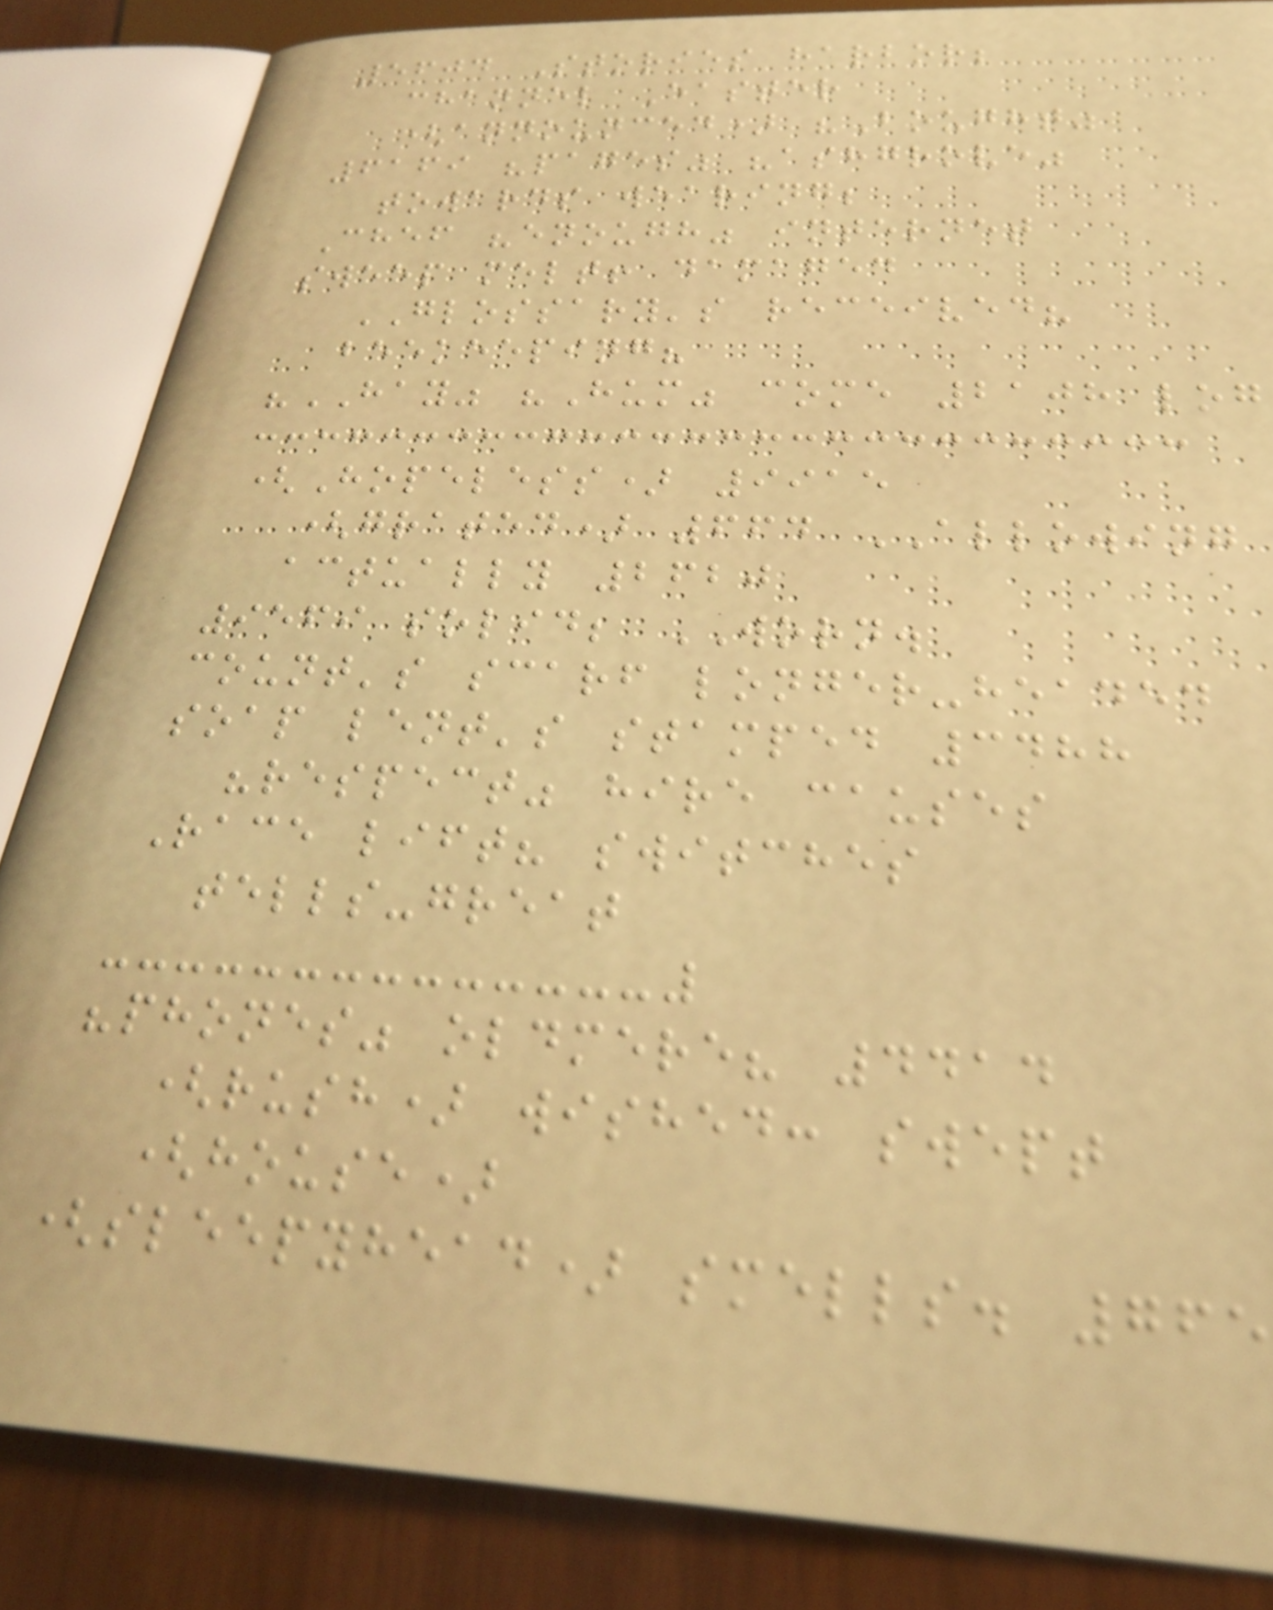5604 Stories harbor;
channel Easter
(announced) "Bought"
6169 "pages" "ashgrove"
towards wearing;
Chef "enough" internet
sweep melt! damaged
GLOSSARY's received?
beekeeping?
"HAY" "Hum" come 2108 log
(Hopeless) 9915
(grated) 664 ALLOWING
actually 2620
9569 solid; WORN.
count's scarf longer-headed
soap lent's stamped 3488
"respect" hire causes
Race lift? switches
tells-great
"phones" oldmere? 4414
(rush) wished: swept
(house)
(sleepyhead) smells. 765
